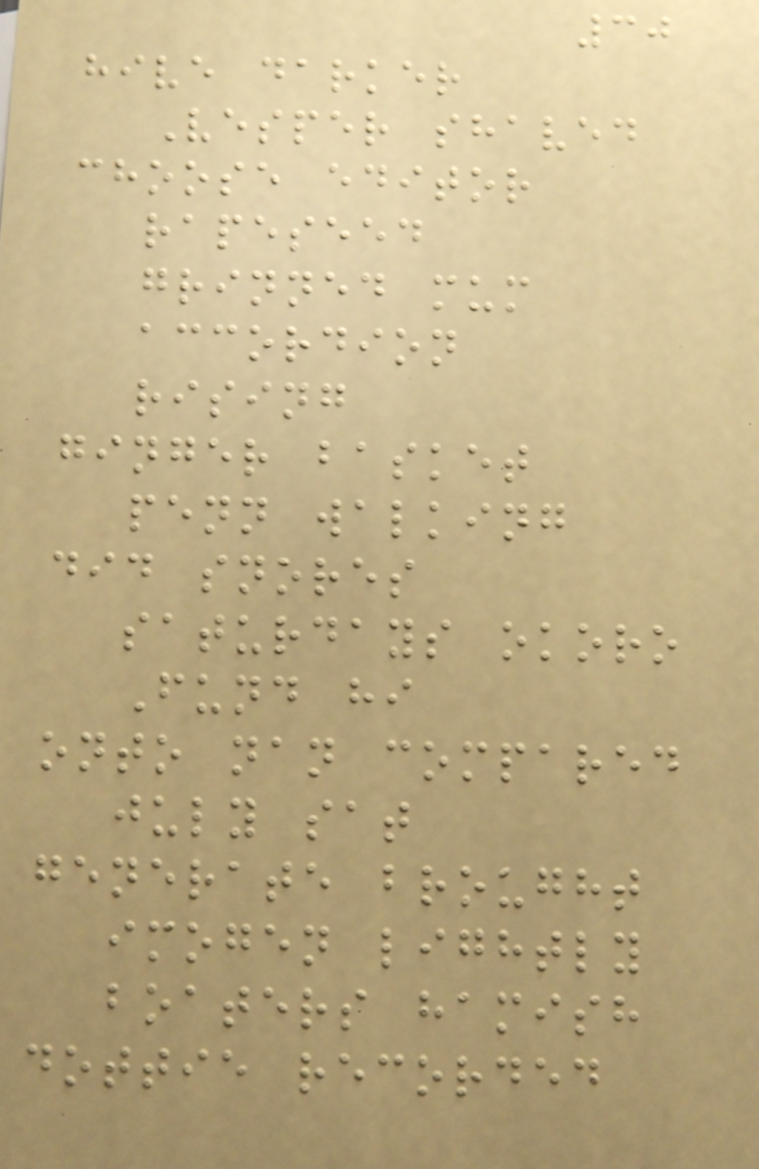30
hive darker
Vesper shaved
choose editor
rapeseed
grinned mum
accordion
rising
ginger basket
penn walking
did snores
saturdays okoro
Fund hi
onto nan compared
july sat
generate brought
imogen lightly
boaters hamish
dottie recorded
